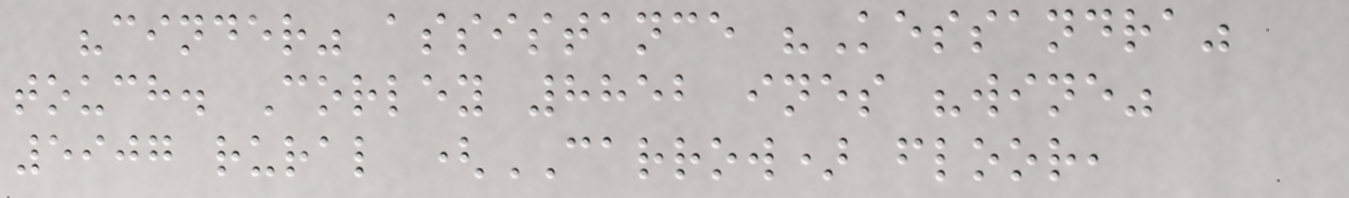"cinder" assistance "Kessandra"
touch. Corley 8852 ines "wine"
5907 rural (CARROW) floor,
